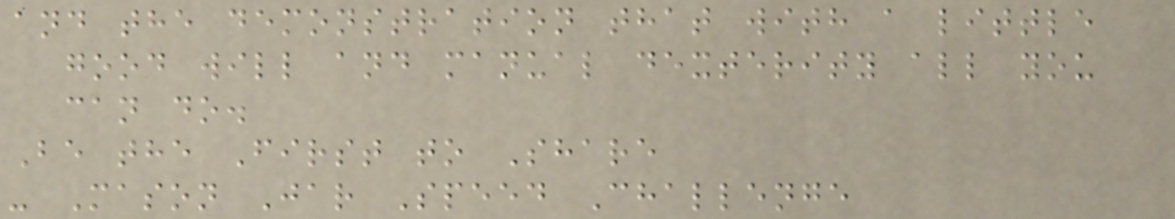and the demonstration that with a little
good will and manual dexterity all you
can do.
Be the First to Share
- Mason Jar Speed Challenge
